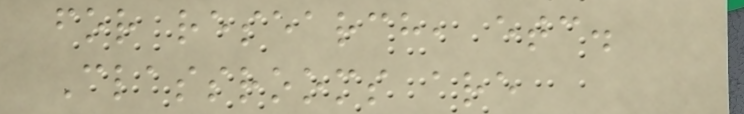for research, etc.
Classrooms are
